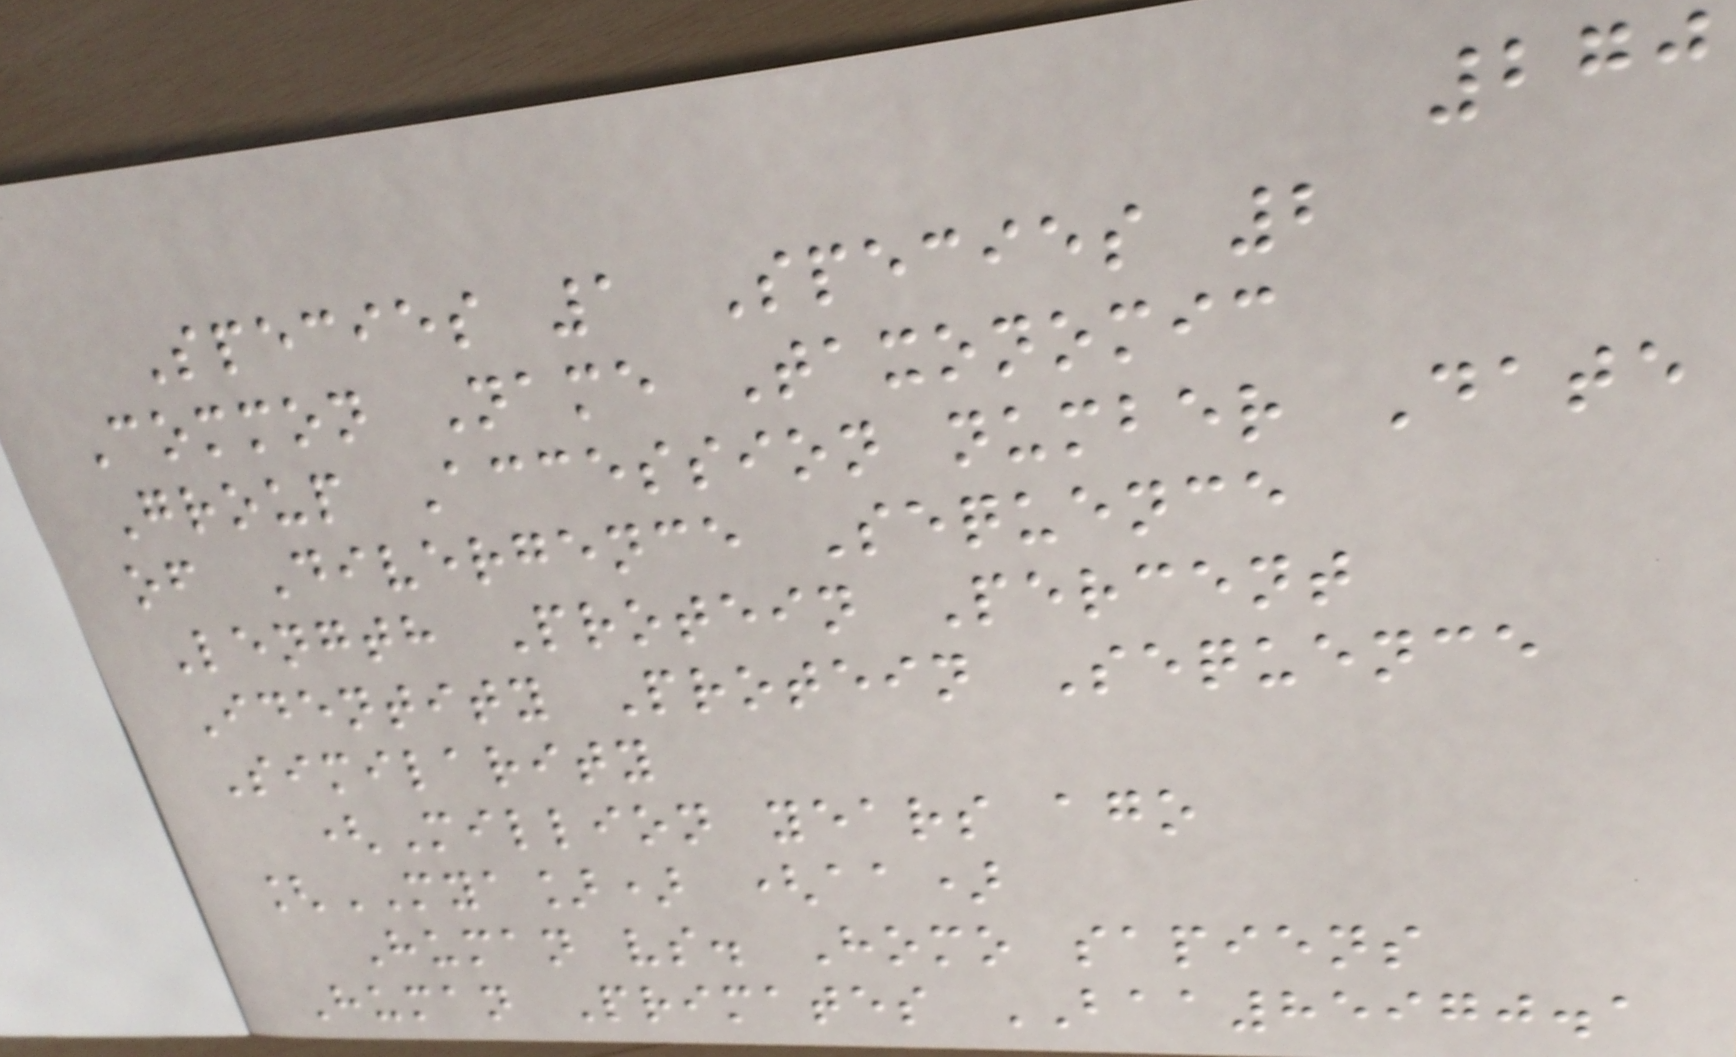270
Species 1 Species 2
Common Name Taxonomic
Group Accession number Date
of Divergence Sequence
Length Protein Percent
Identity Protein Sequence
Similarity
(Million years ago
[MYA]) (aa)
Human vs. Homo sapiens
Human Primates BAA85970.1
